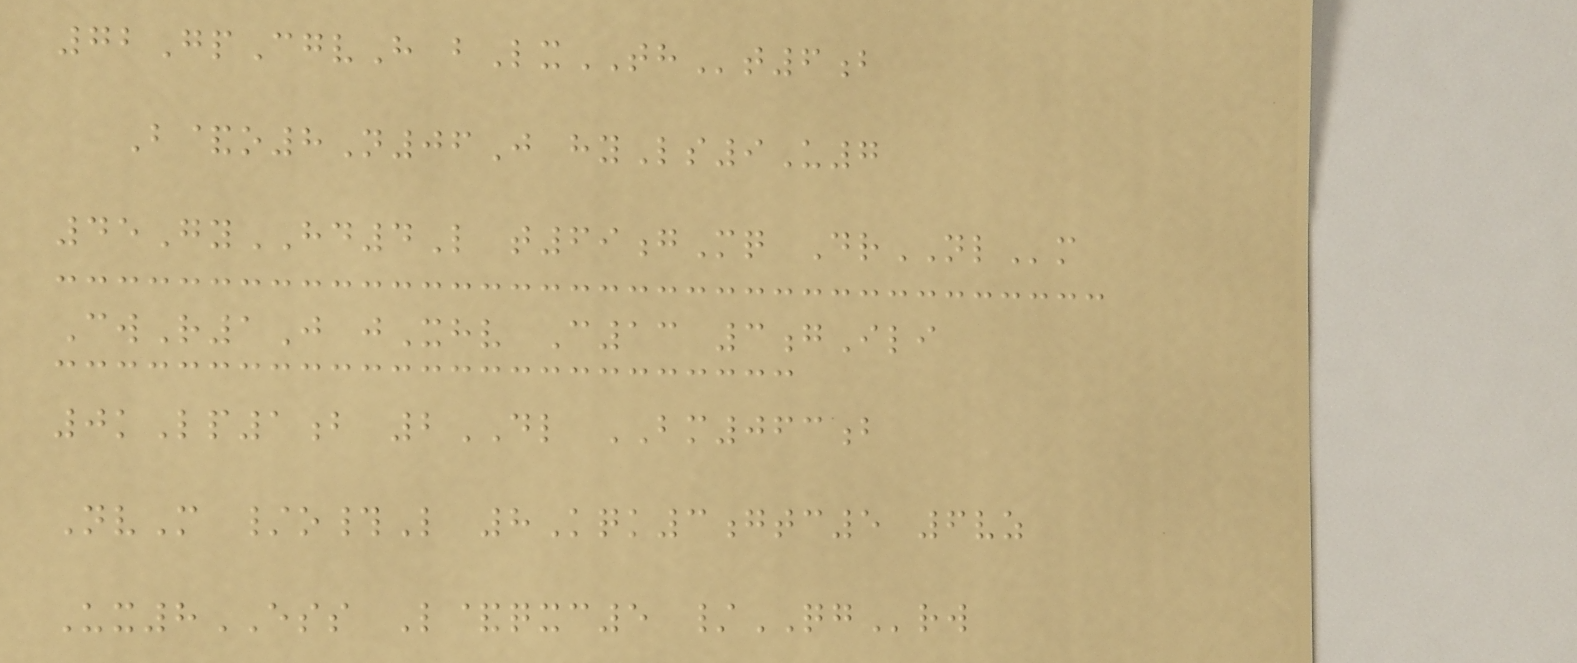72GpCgvH bLxTHt6b
B&o8N06J hyLs9U7
45GyHD4L t69gMq DrNLm
CwR1J jXhv C13 3gIli
0kLp1b 2DL BM063b
NvM /o#L 8Kqk3gtc5 6vz
Ux8ESS L&qxc5 /QGrw
